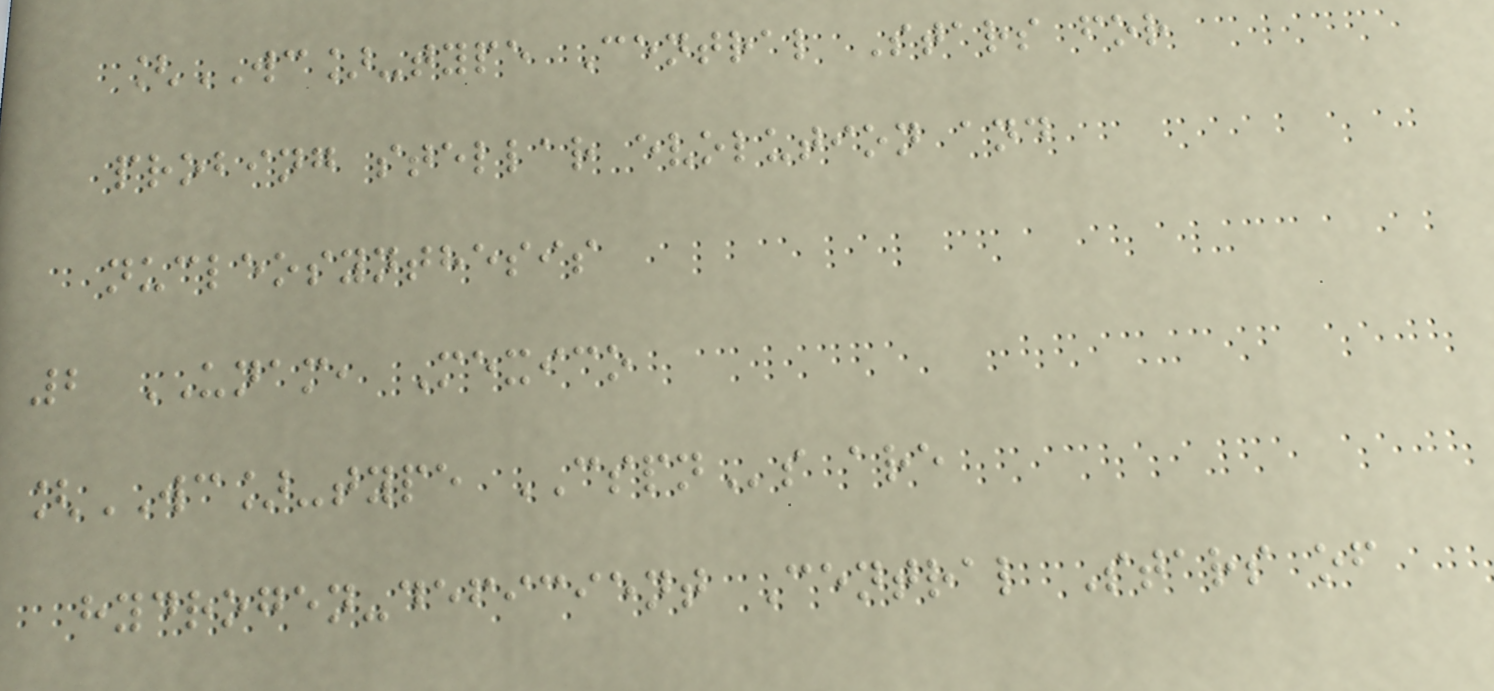[WC]-type Central Stars for
probing stellar evolution and
nucleosynthesis
2 UNAM, Mexico
[WC]-type CSPNs are
hydrogen-deficient Central Stars of
